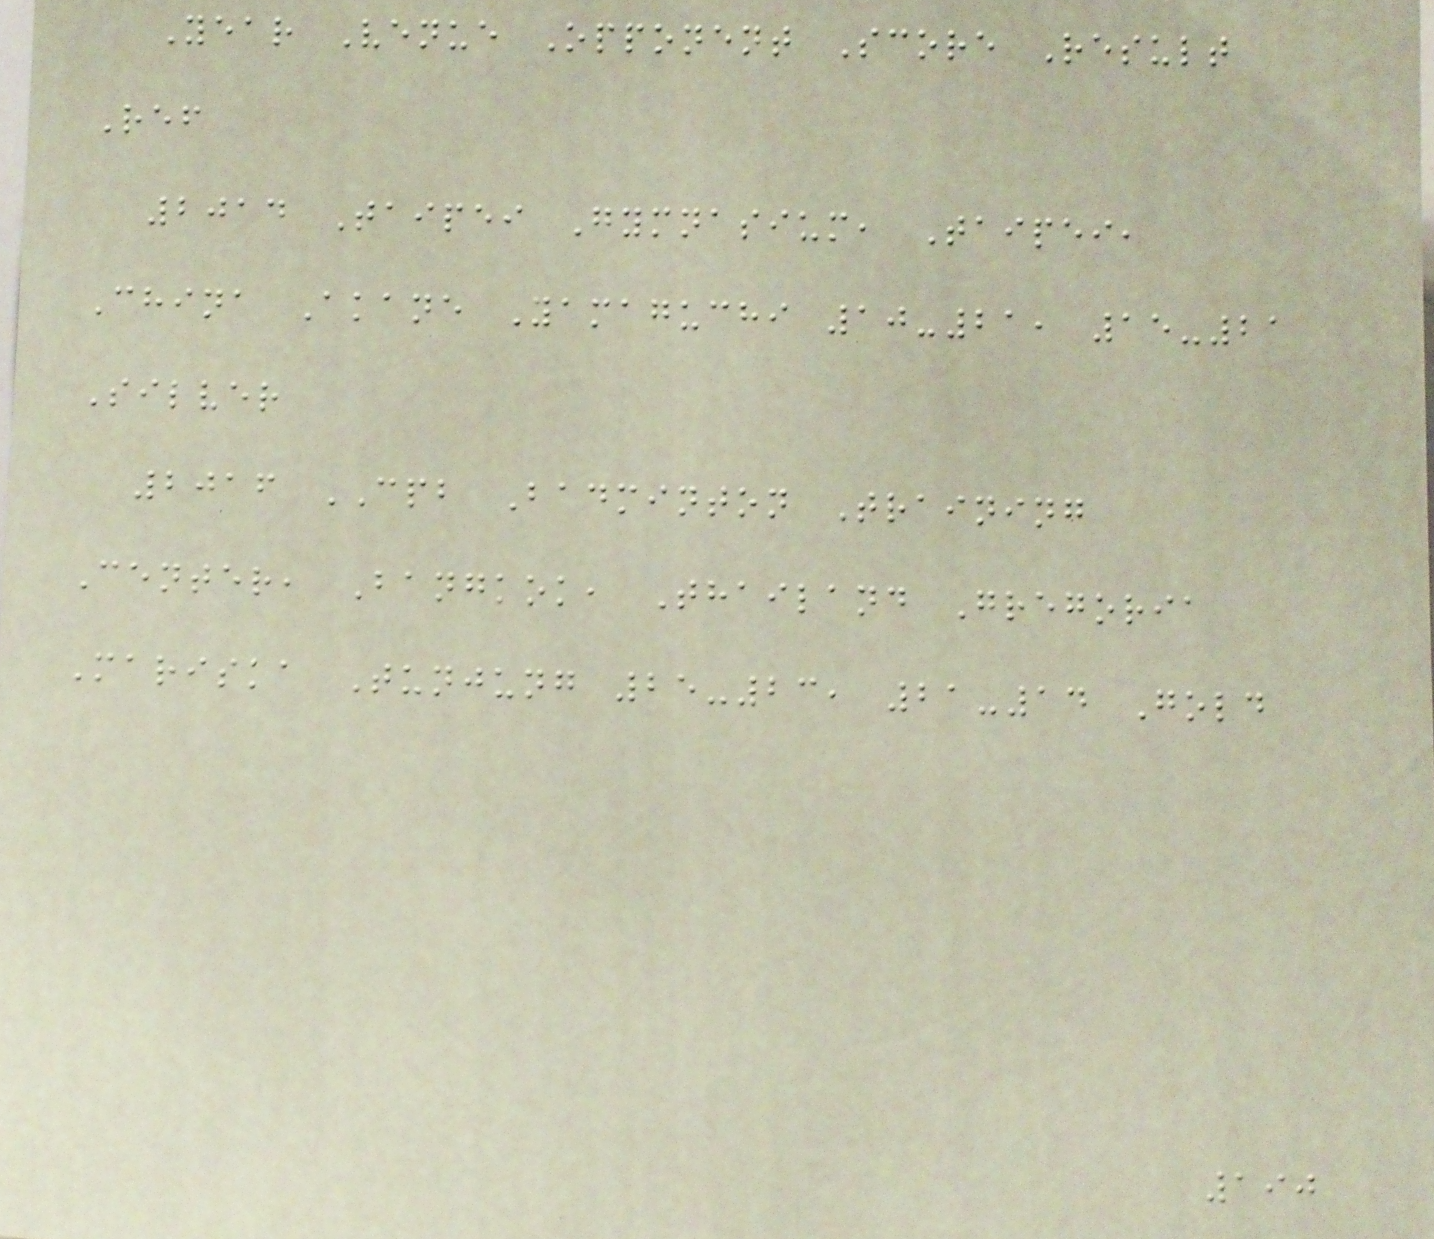Year Venue Opponent Score Result
Ref
2014 Taipei Gymnasium, Taipei,
China Akane Yamaguchi 10-21, 15-21
Silver
2016 CPB Badminton Training
Center, Bangkok, Thailand Gregoria
Mariska Tunjung 25-23, 21-14 Gold
190
